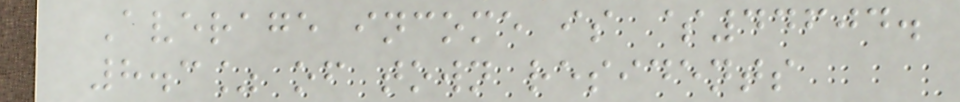Average income is $44604.
8.3% of town residents
